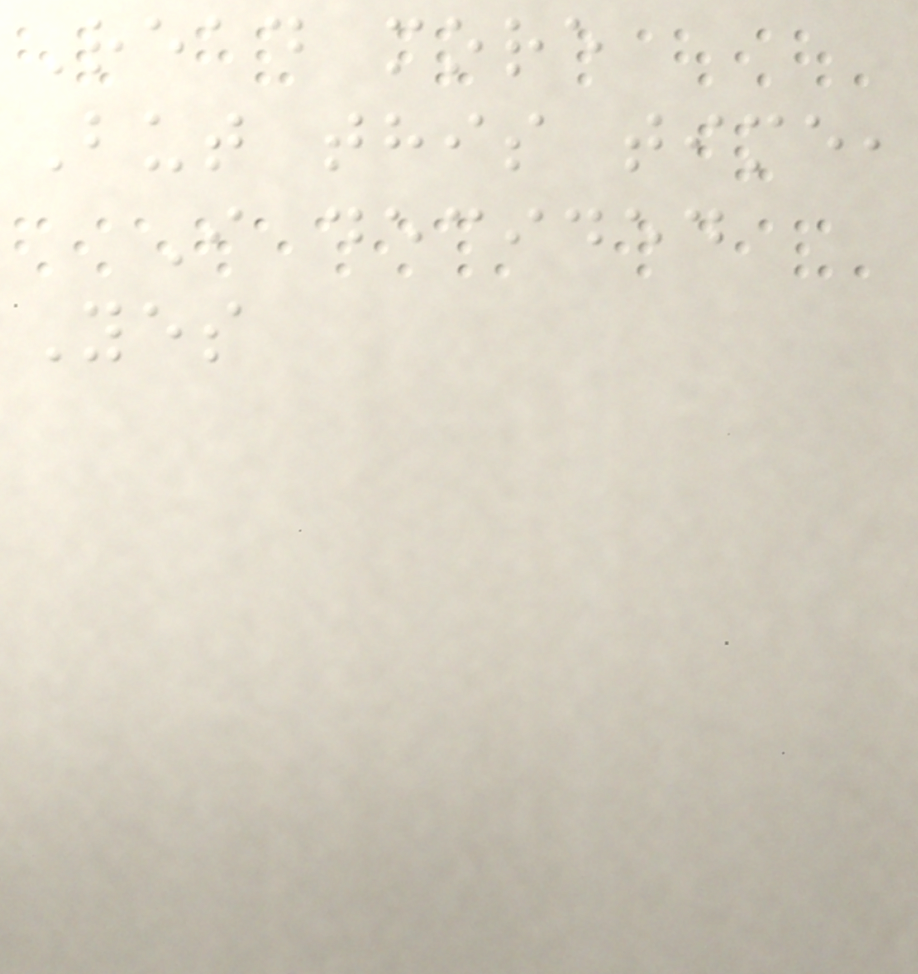Read more
But this time,
I decided
Yes
